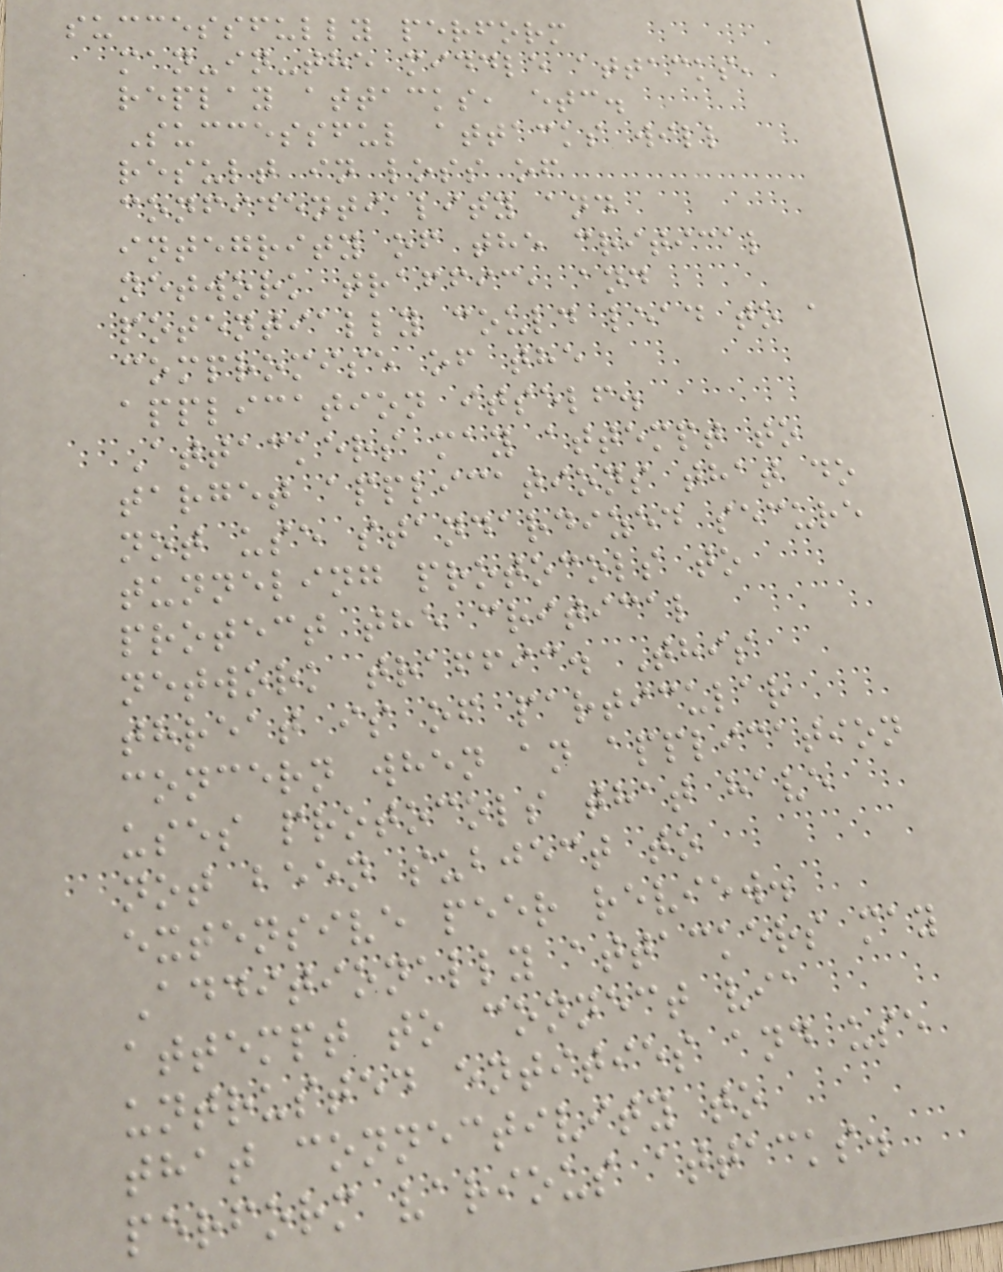successfully perform
man-in-the middle attacks,
replay attacks, etc.
Successful attacks will
result in loss of
confidentiality and
integrity of the critical
network traffic, and
potentially could lead to a
compromise of the
application itself.
Attackers may attempt to
target applications that do
not use standardized secure
tunneling protocols to
protect the critical
network traffic. This
threat is of particular
concern when an application
uses protocols that have
not been subject to
extensive peer review.
Additionally attackers may
attempt to connect via
untrusted entities and use
that connectivity to
perform various attacks.
